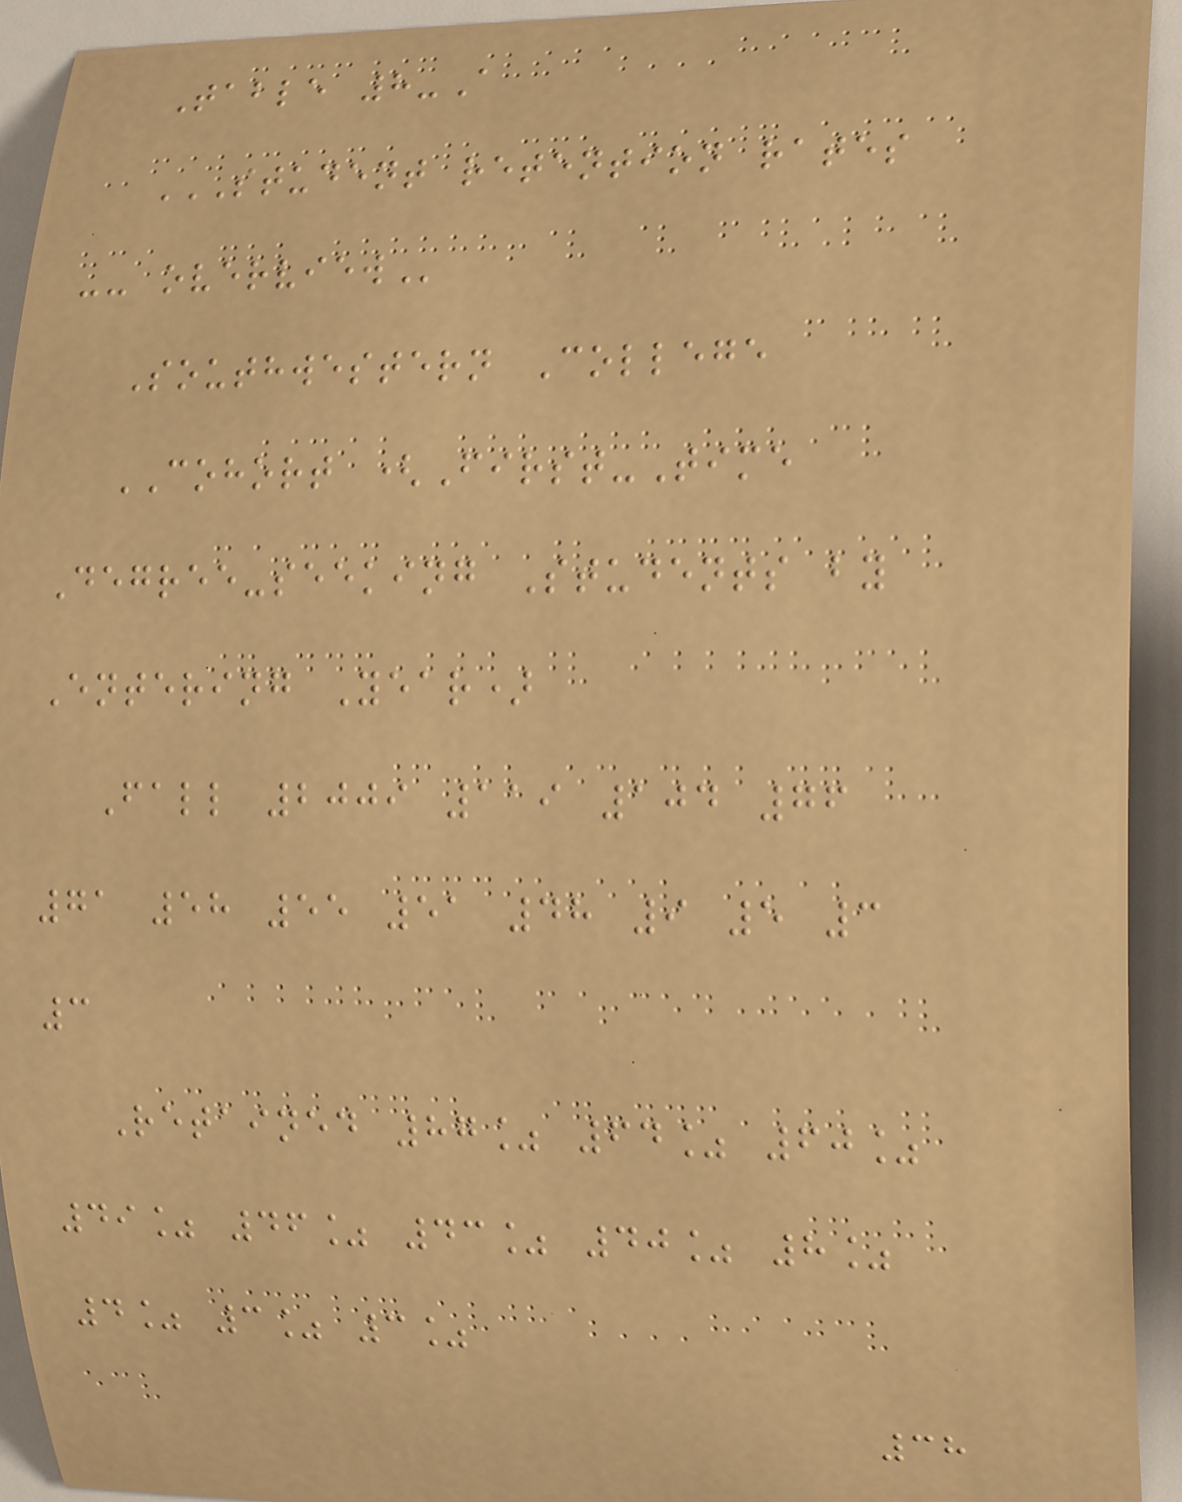Table 8-A
STUDENT RETENTION RATES
-- OVERVIEW
Southwestern College
COHORT (First-Time
Degree-seeking Students by
Entering Year)
Fall 2009 119 104 76
71 58 55 51 48 9 5 3
3
Retained 87% 64% 60%
49% 46% 43% 40% 8%
4% 3% 3%
38
